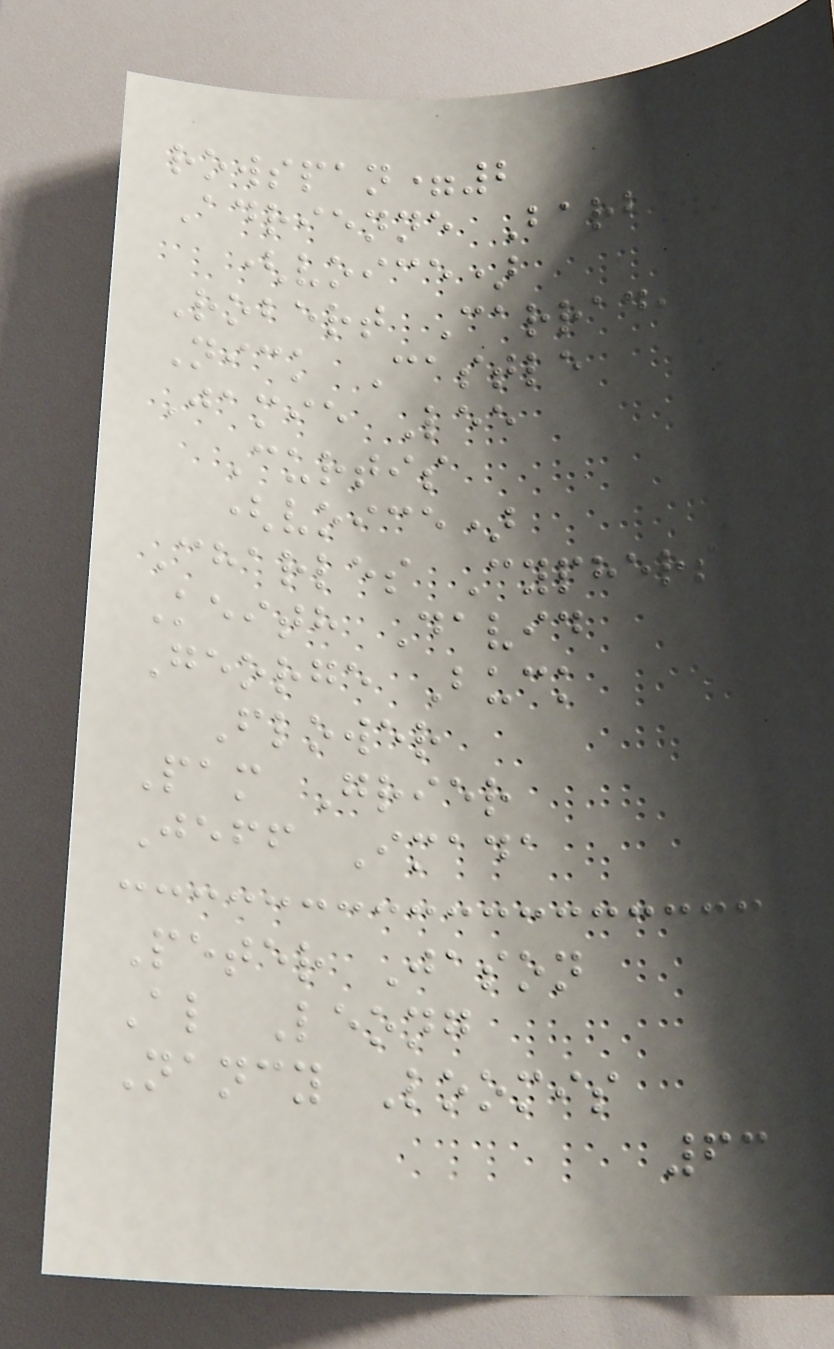rowspan=2
Adrienne Barbeau
(voice)
Robert Carradine
Nick Castle
Jamie Lee
Curtis
(voice)
Charles Cyphers
Keith David
George Buck
Flower
Pam Grier
Jeff Imada
Peter Jason
Al Leong
Nancy Loomis
63
